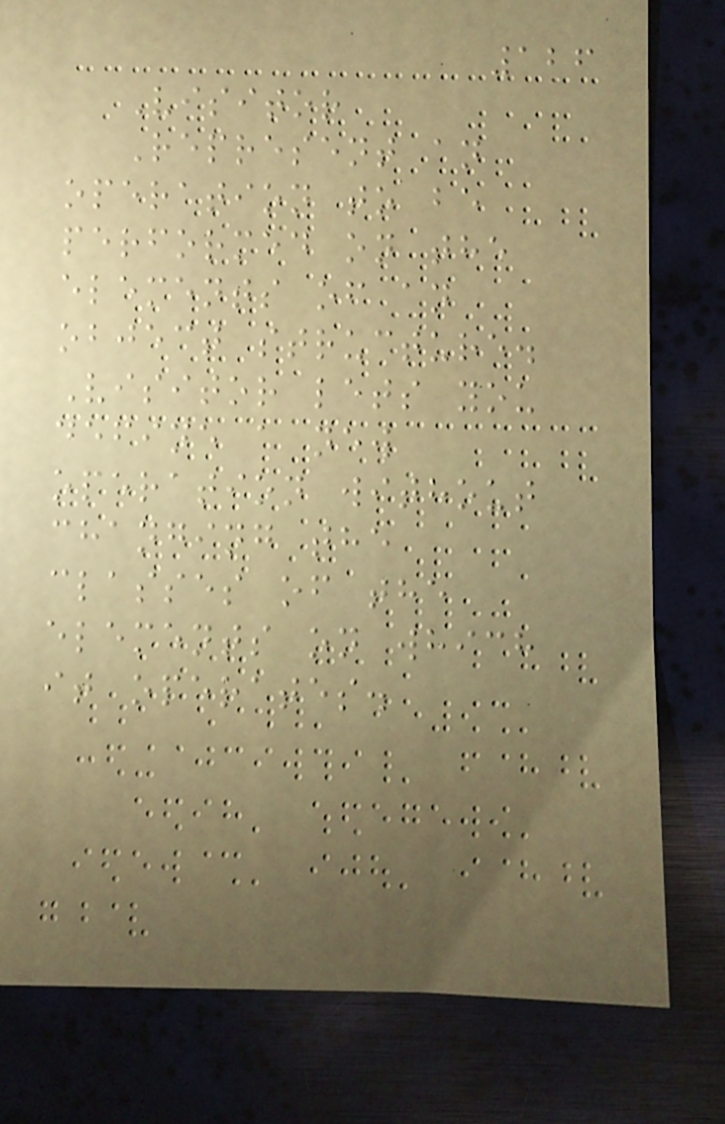126
Visitor
Represent an
operation to be
performed on the
elements of an
object structure.
Visitor lets you
define a new
operation without
changing the
classes of the
elements on which
it operates.
